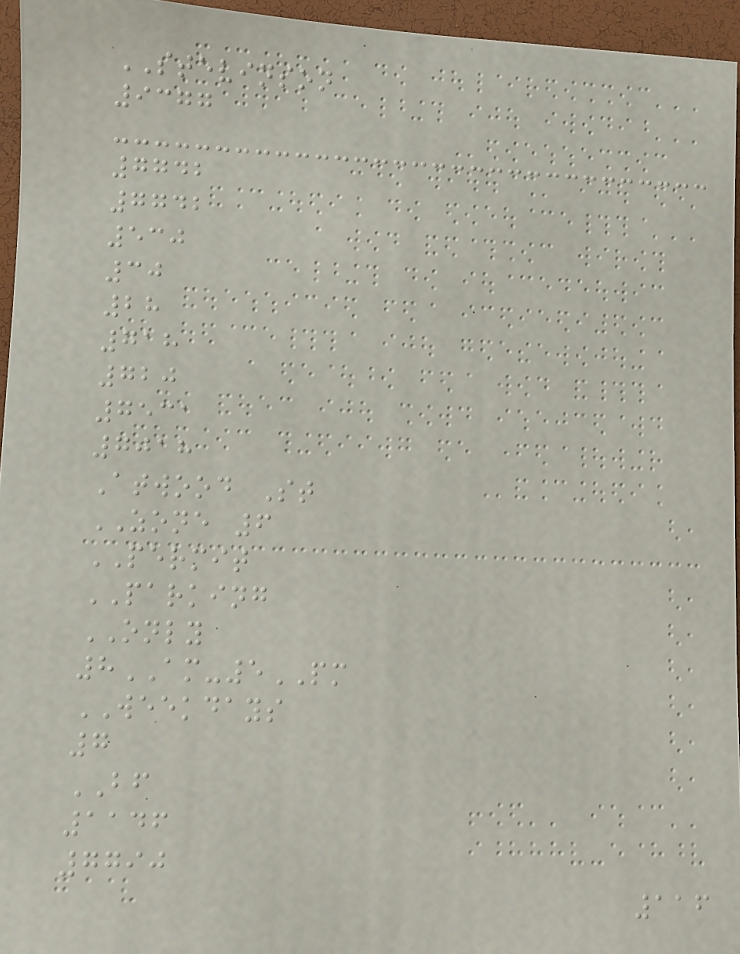STEVINSON
9377
7742
7742
530
30
28
718
720
7531
7018
Atwood St
ZONE 6
PERMIT
PARKING
ONLY
8AM-5PM
WEEKDAYS
7
BF
1146
7790
116
